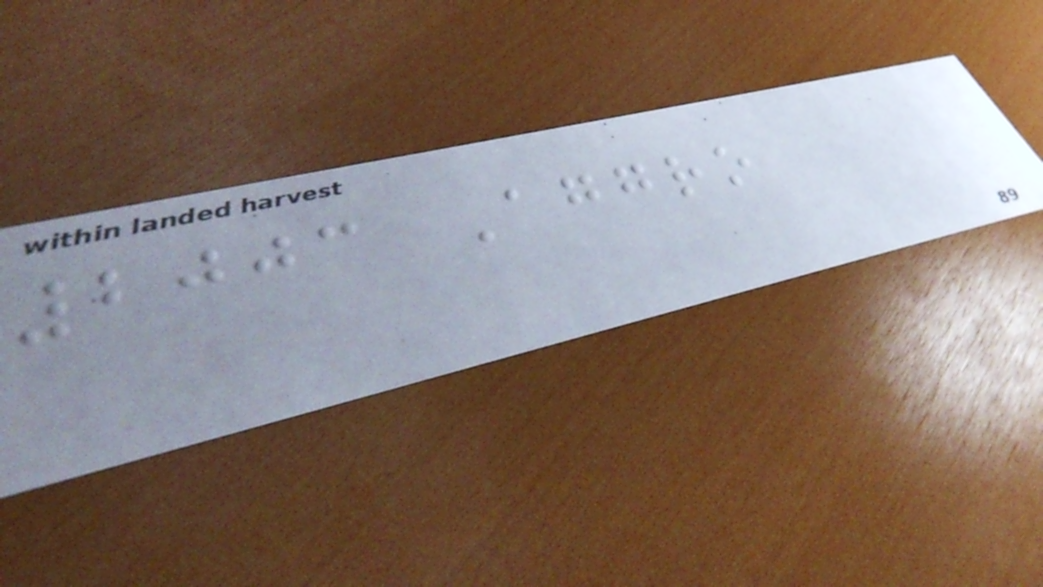2003 Aggro
